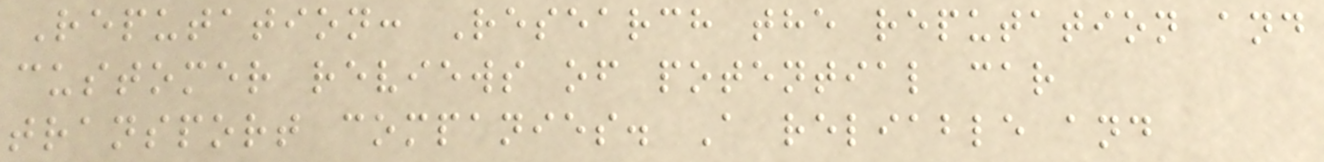Reputation: Research the reputation and
customer reviews of potential car
transport companies. A reliable and
